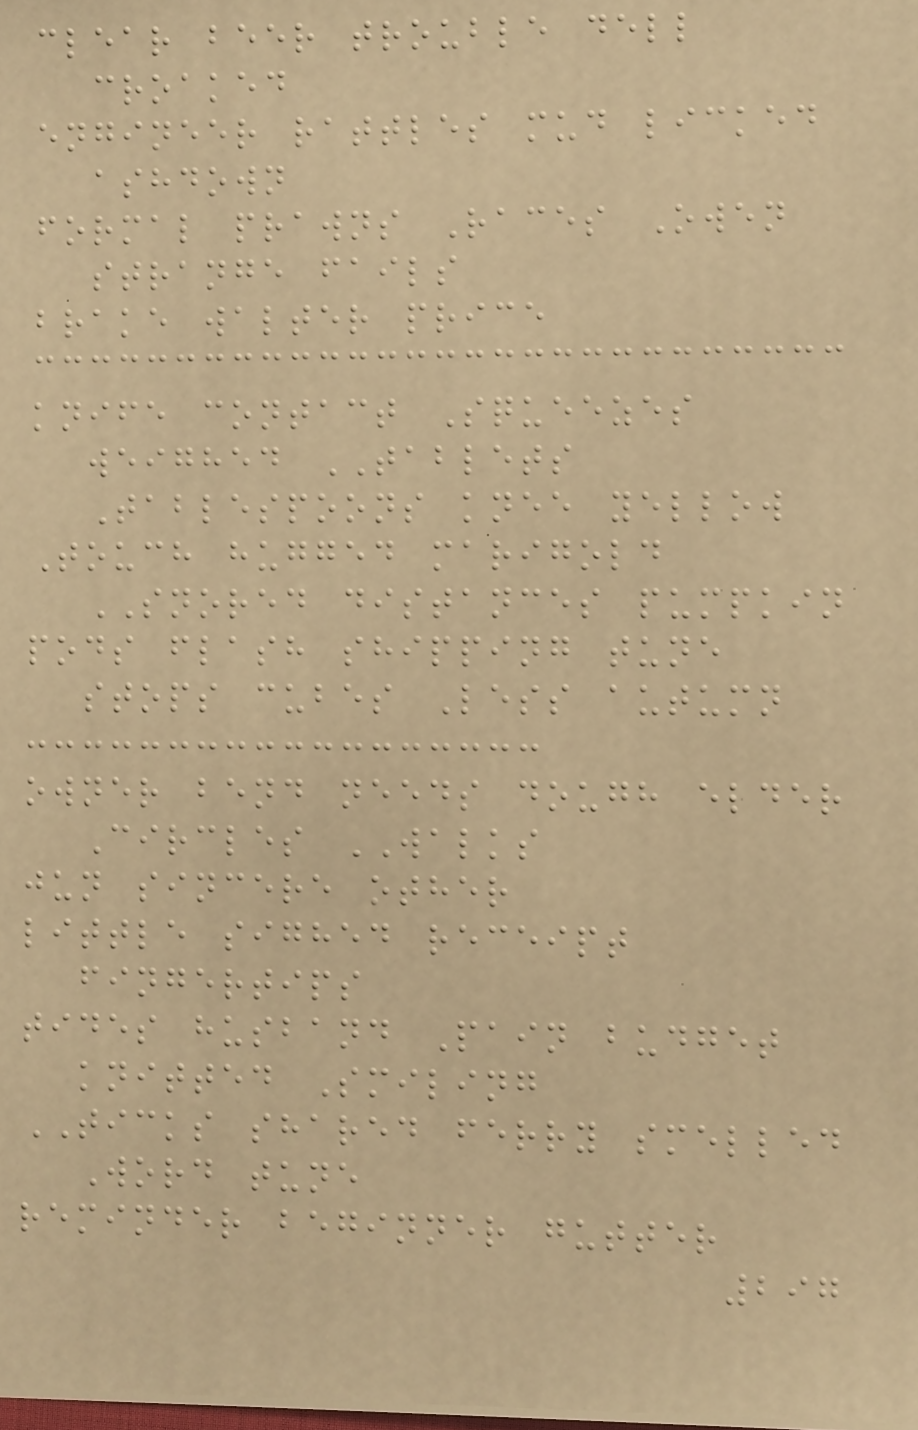clear beer trouble dell
croaked
engineer rattles mud licked
ashdown
formal prawns Races Owen
strange fails
brake walter price
knife contact Squeezes
weighed TABLETS
Tablespoons knee yellow
Touch hugged marigold
SNORED distances pumpkin
pods flash shipping tune
stops cubes Less autumn
owner bend needs dough elder
Circles WALKS
jun sincere other
little sighed receipt
fingertips
tides husband Pain budget
knitted Smiling
TICKS shared ferry smelled
Word tune
reminder beginner gutter
297
